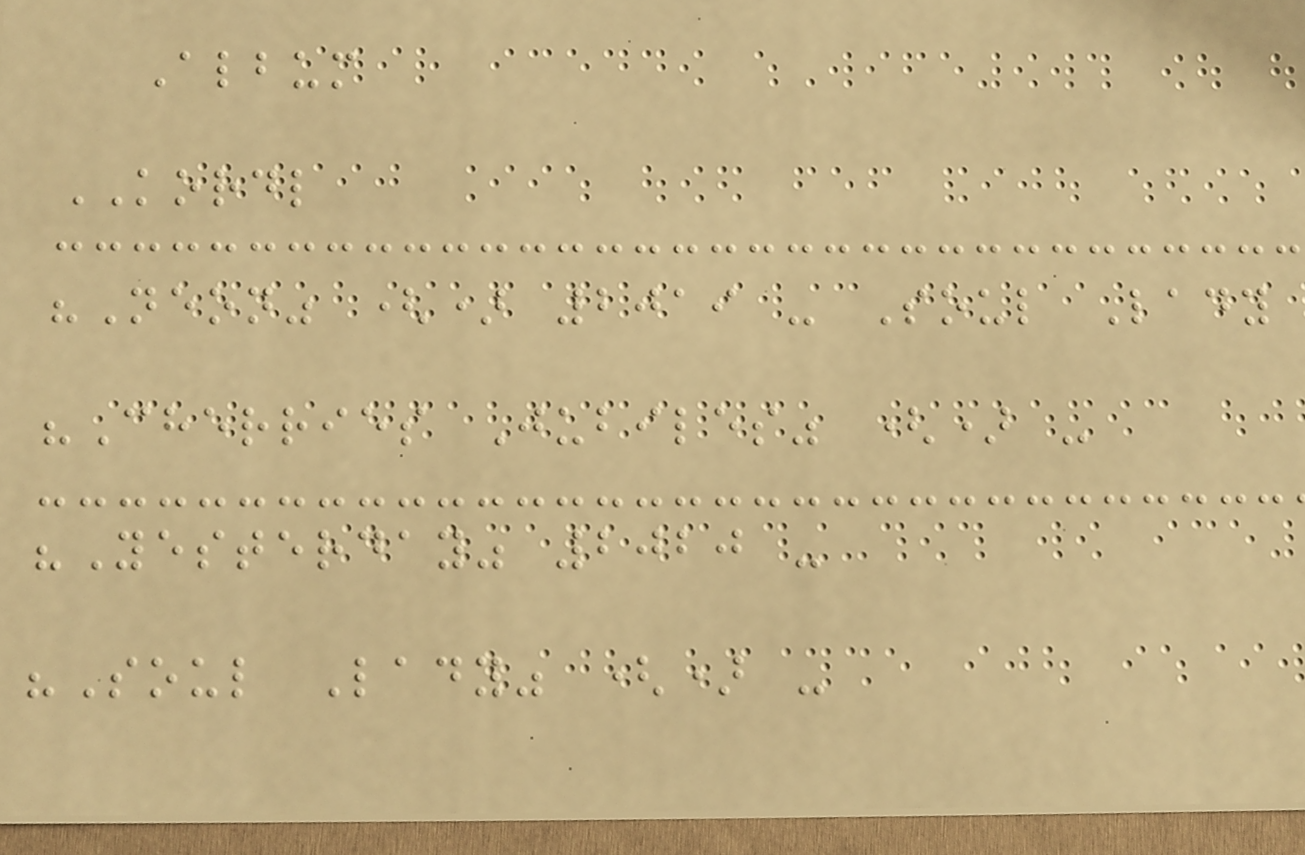Album
KORDL
"Neon" () 2019 - Soul Lady
"Cherries Jubiles" () -
"Yesterday" 2020 -
"Soul Lady" () -
